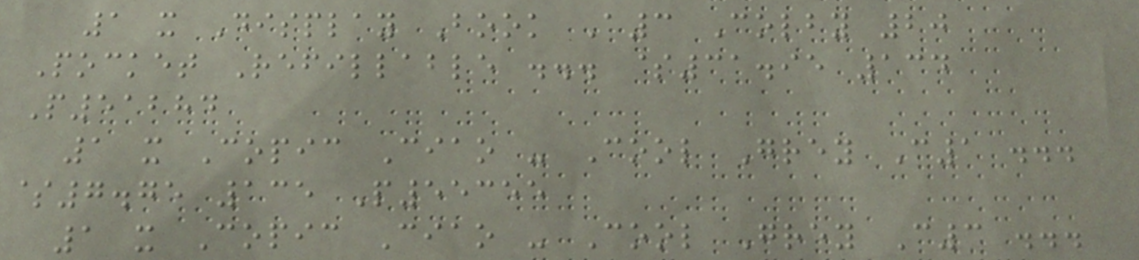1 x Display Book A3 Colby 20
Pocket Refillable ... $31.95 134
P51284
1 x Copic Ciao - Cool Grey C1 ...
$7.75 135 P55355
1 x Copic Ciao - Cool Grey C3 ...
